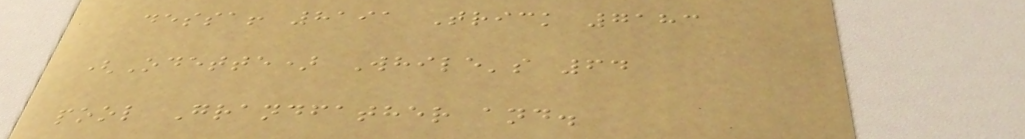dessa! 8191 Trick 7183
(Odette) While's 64
pool Grandfather and.
